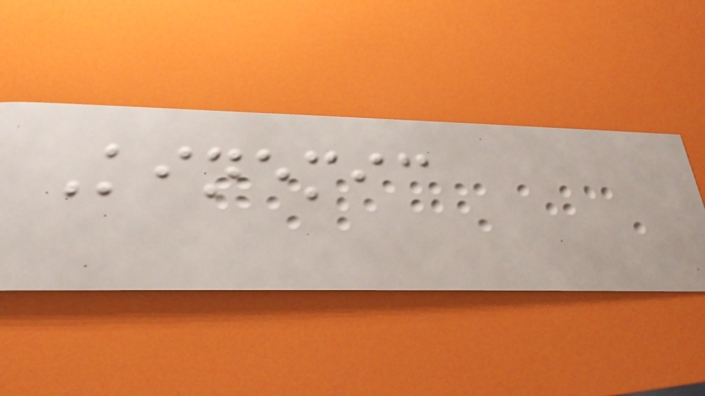Kinemic
